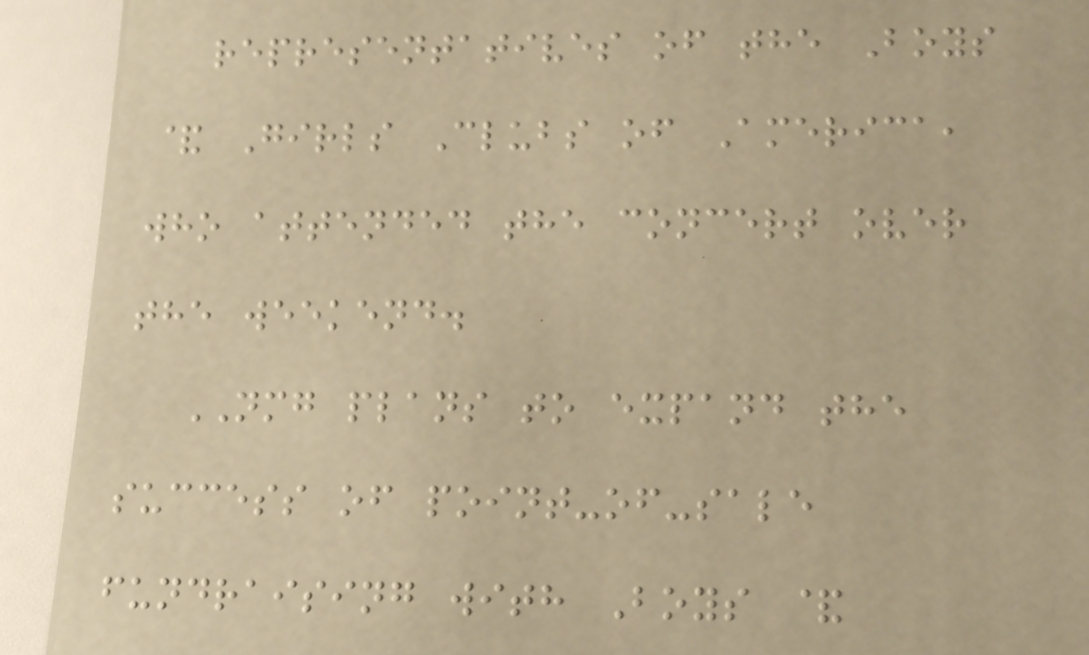representatives of the Boys
& Girls Clubs of America,
who attended the concert over
the weekend.
NMG plans to expand the
success of point-of-sale
fundraising with Boys &
